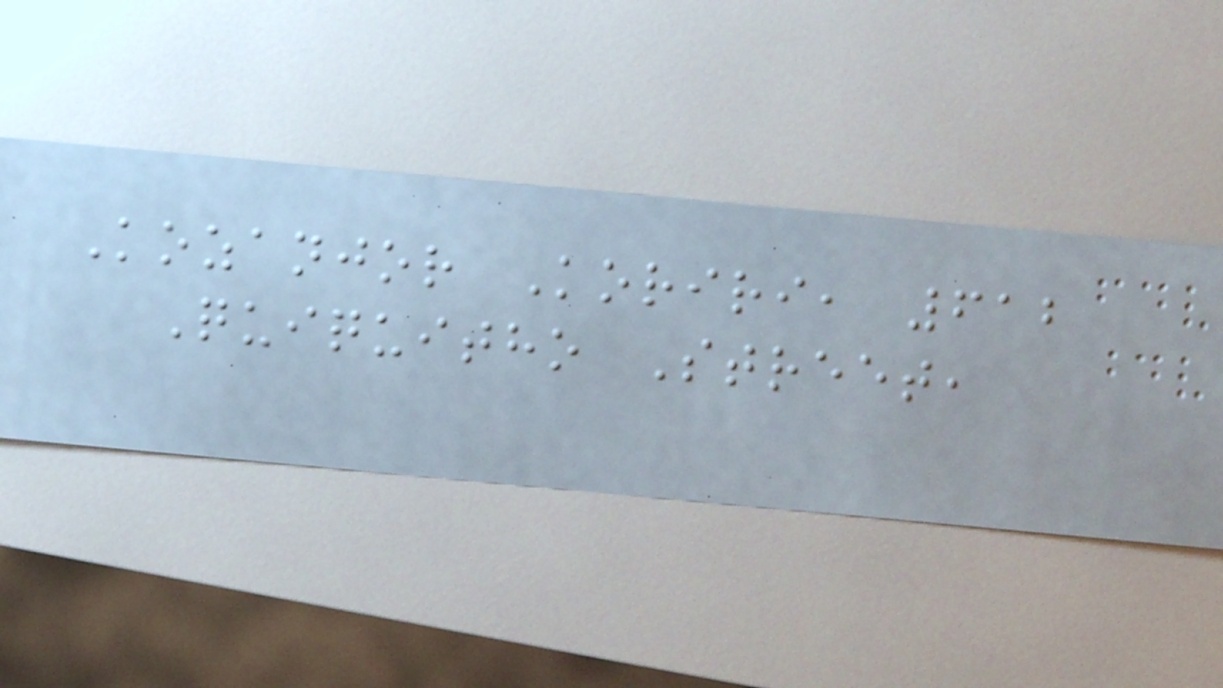Kozanjor Koriri, 612
Quiquitho Street,
